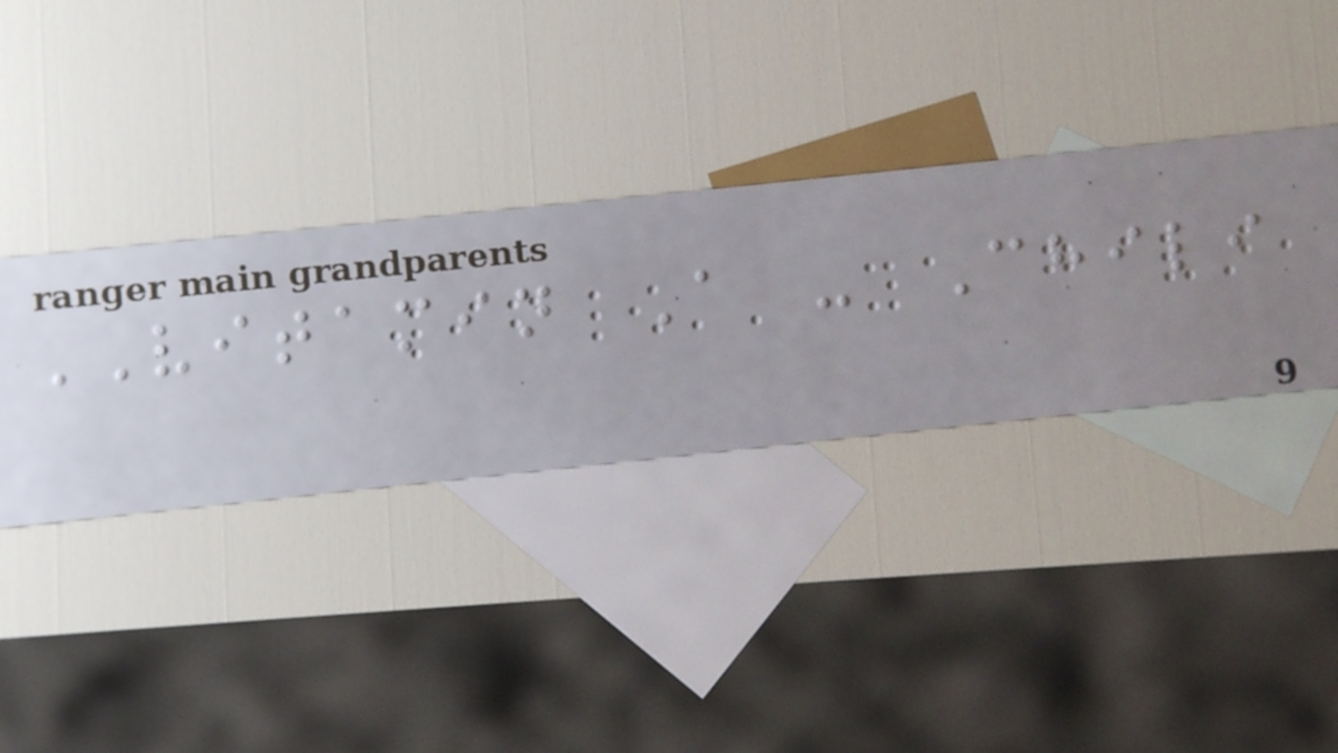VITAMIN A - Chili
